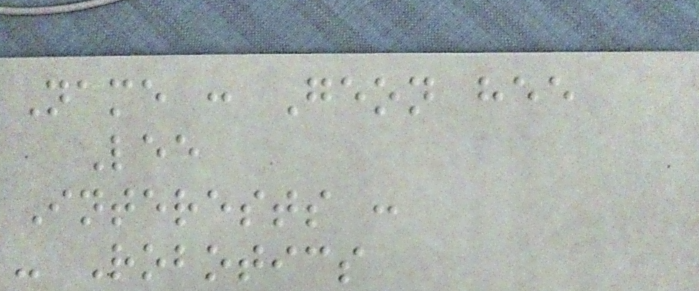Name : Geon hee
Lee
Interests :
- Robotics
